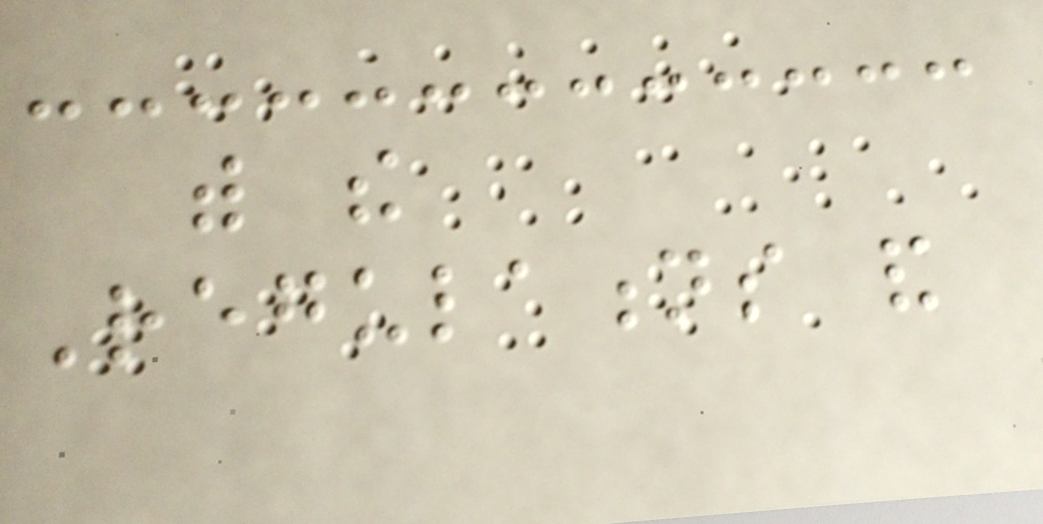with the
Regulations and
